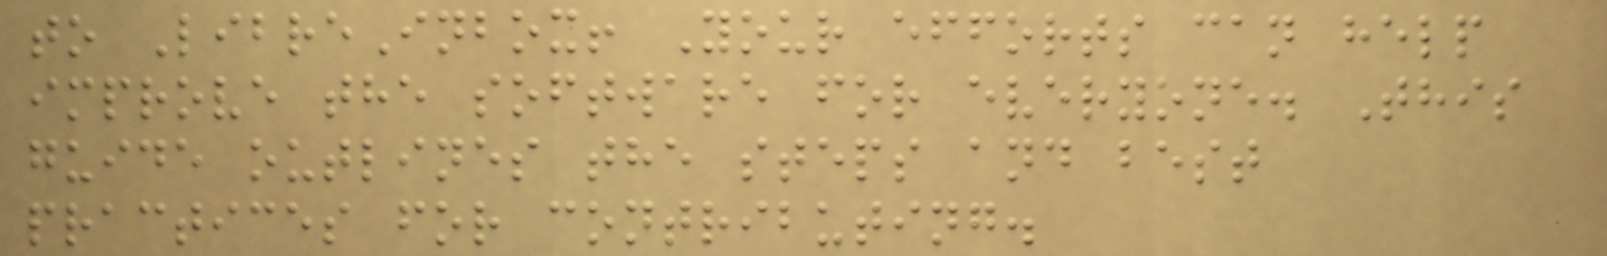to LibreInbox! Your efforts can help
improve the software for everyone. This
guide outlines the steps and best
practices for contributing.
